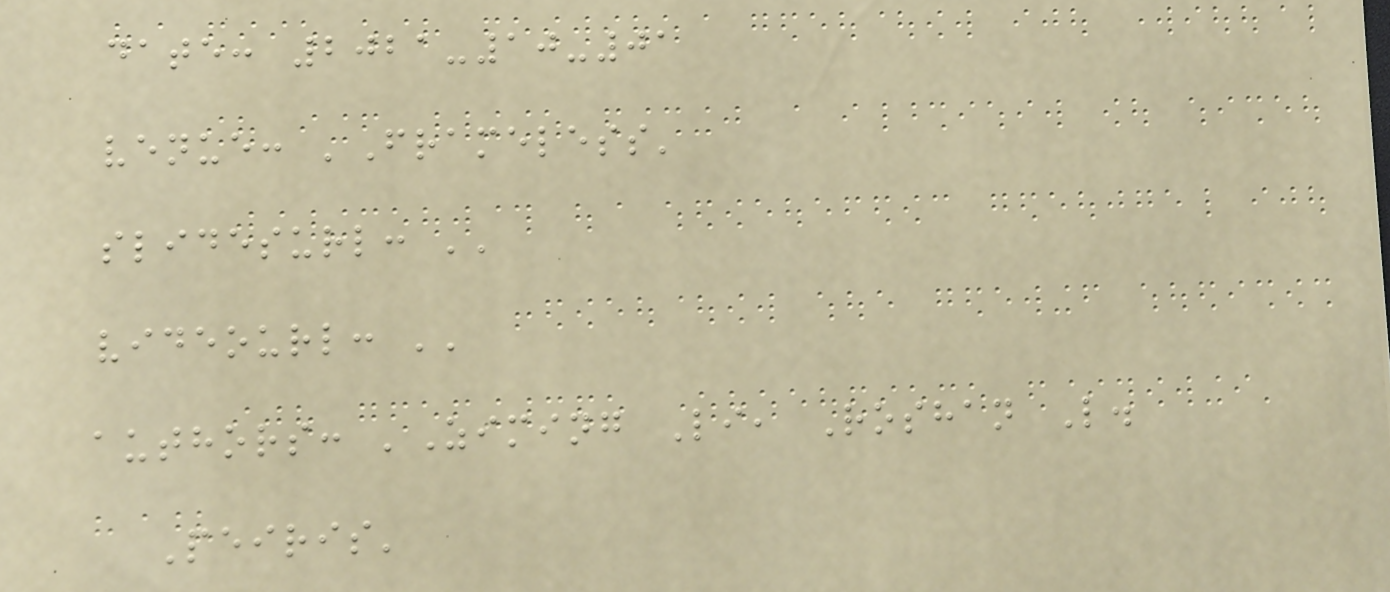date: 2021-10-01
venue: 'Frameless'
slidesurl: ''
videourl: ''
authors: 'Ziming Li, Roshan L.
Peiris'
